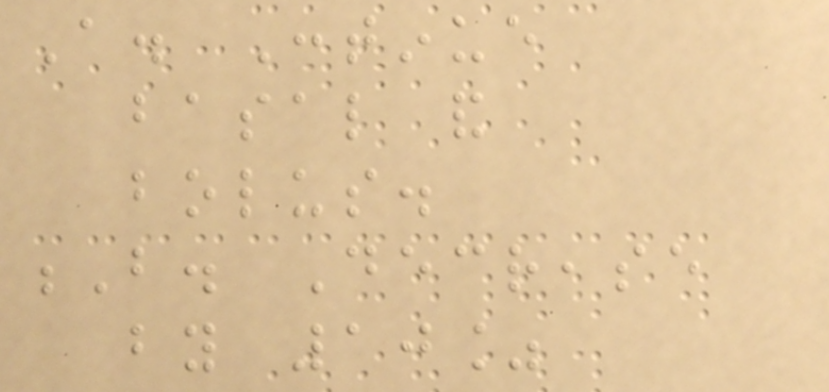A. Continue
basal and
bolus.
B. Decrease
by 10%
